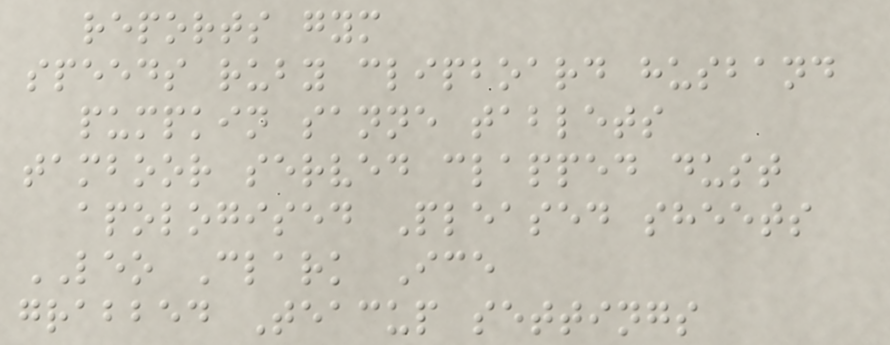reports gym
speeds ruby clipboard husband
pumpkin sanne tablets
tamboor served clapped dust
apologised Pleased sheets
LEO Clark Ice
grabbed Teacup settings
